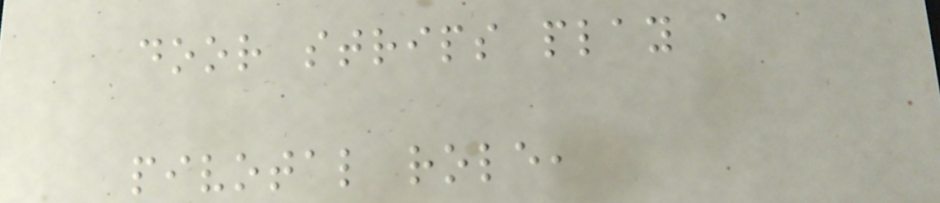door strips play a
pivotal role,
